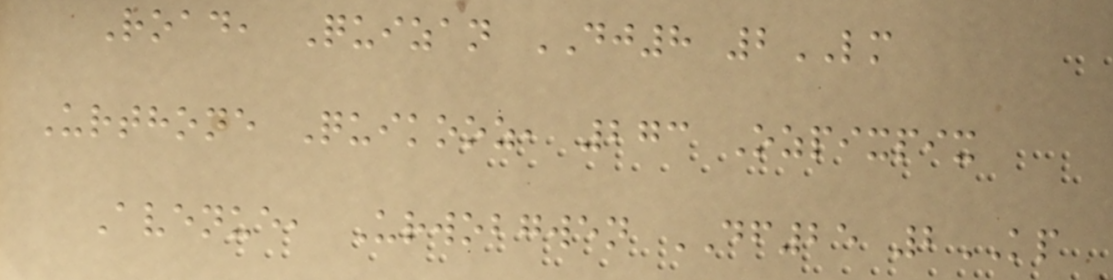Road, Quizan DJ8 2LM
Urthone Quikooz, 273 Ozpixpix
Avenue, Urwobgwen DF25 2KP
